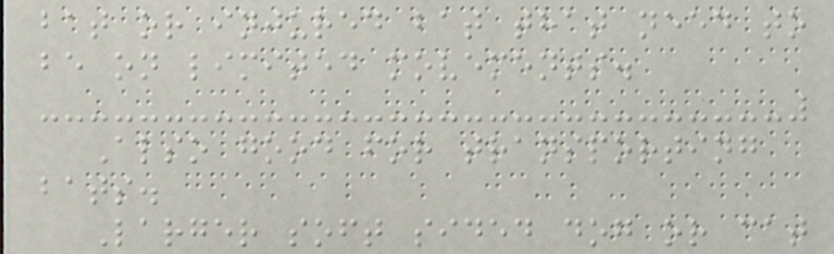bat or injured bat that need to
be on limited movements.
Also good for transporting
bats.
Larger soft sided dog or cat
